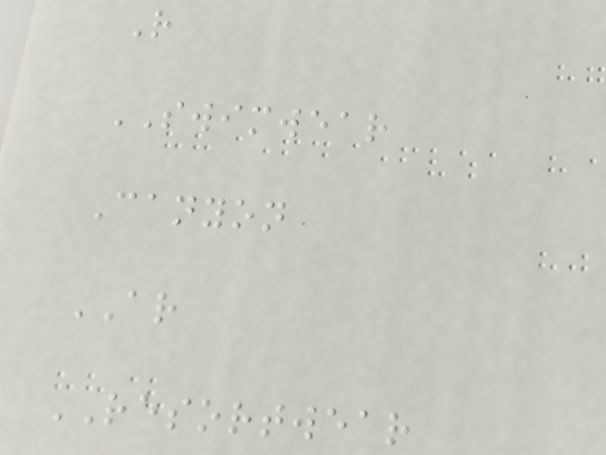R
SWIMWEAR
Canyon
AR
RESORTWEAR
